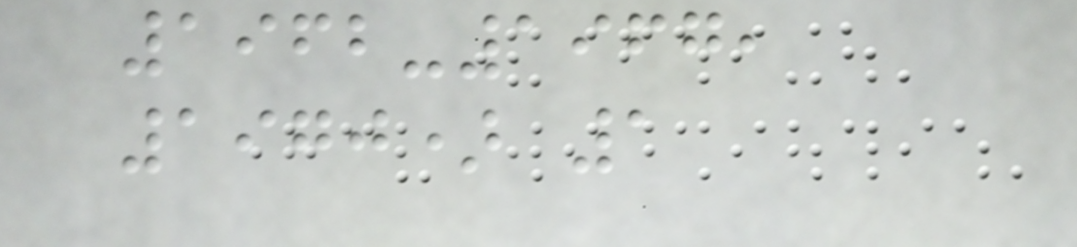1962-1967,
1970) 1
